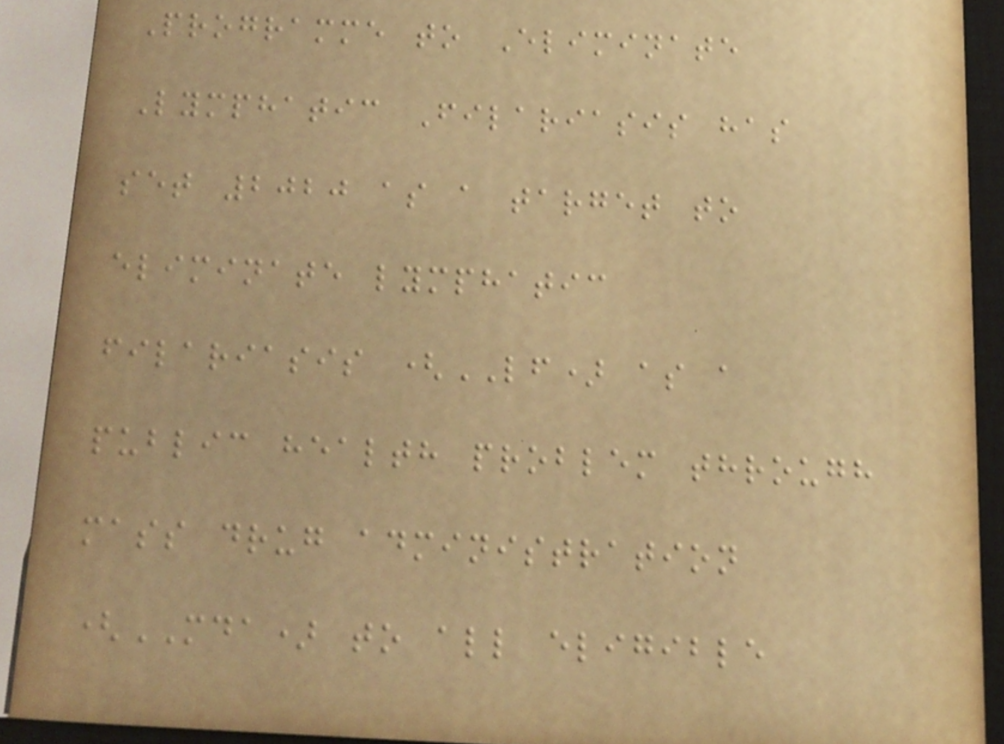Programme to Eliminate
Lymphatic Filariasis has
set 2020 as a target to
eliminate lymphatic
filariasis (LF) as a
public health problem through
mass drug administration
(MDA) to all eligible
